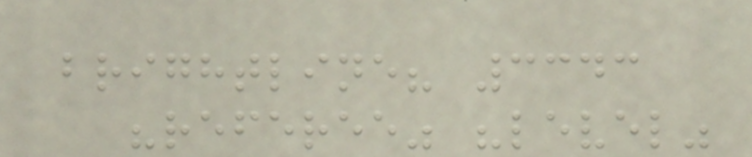brightline? 3343
"referee" "level"
